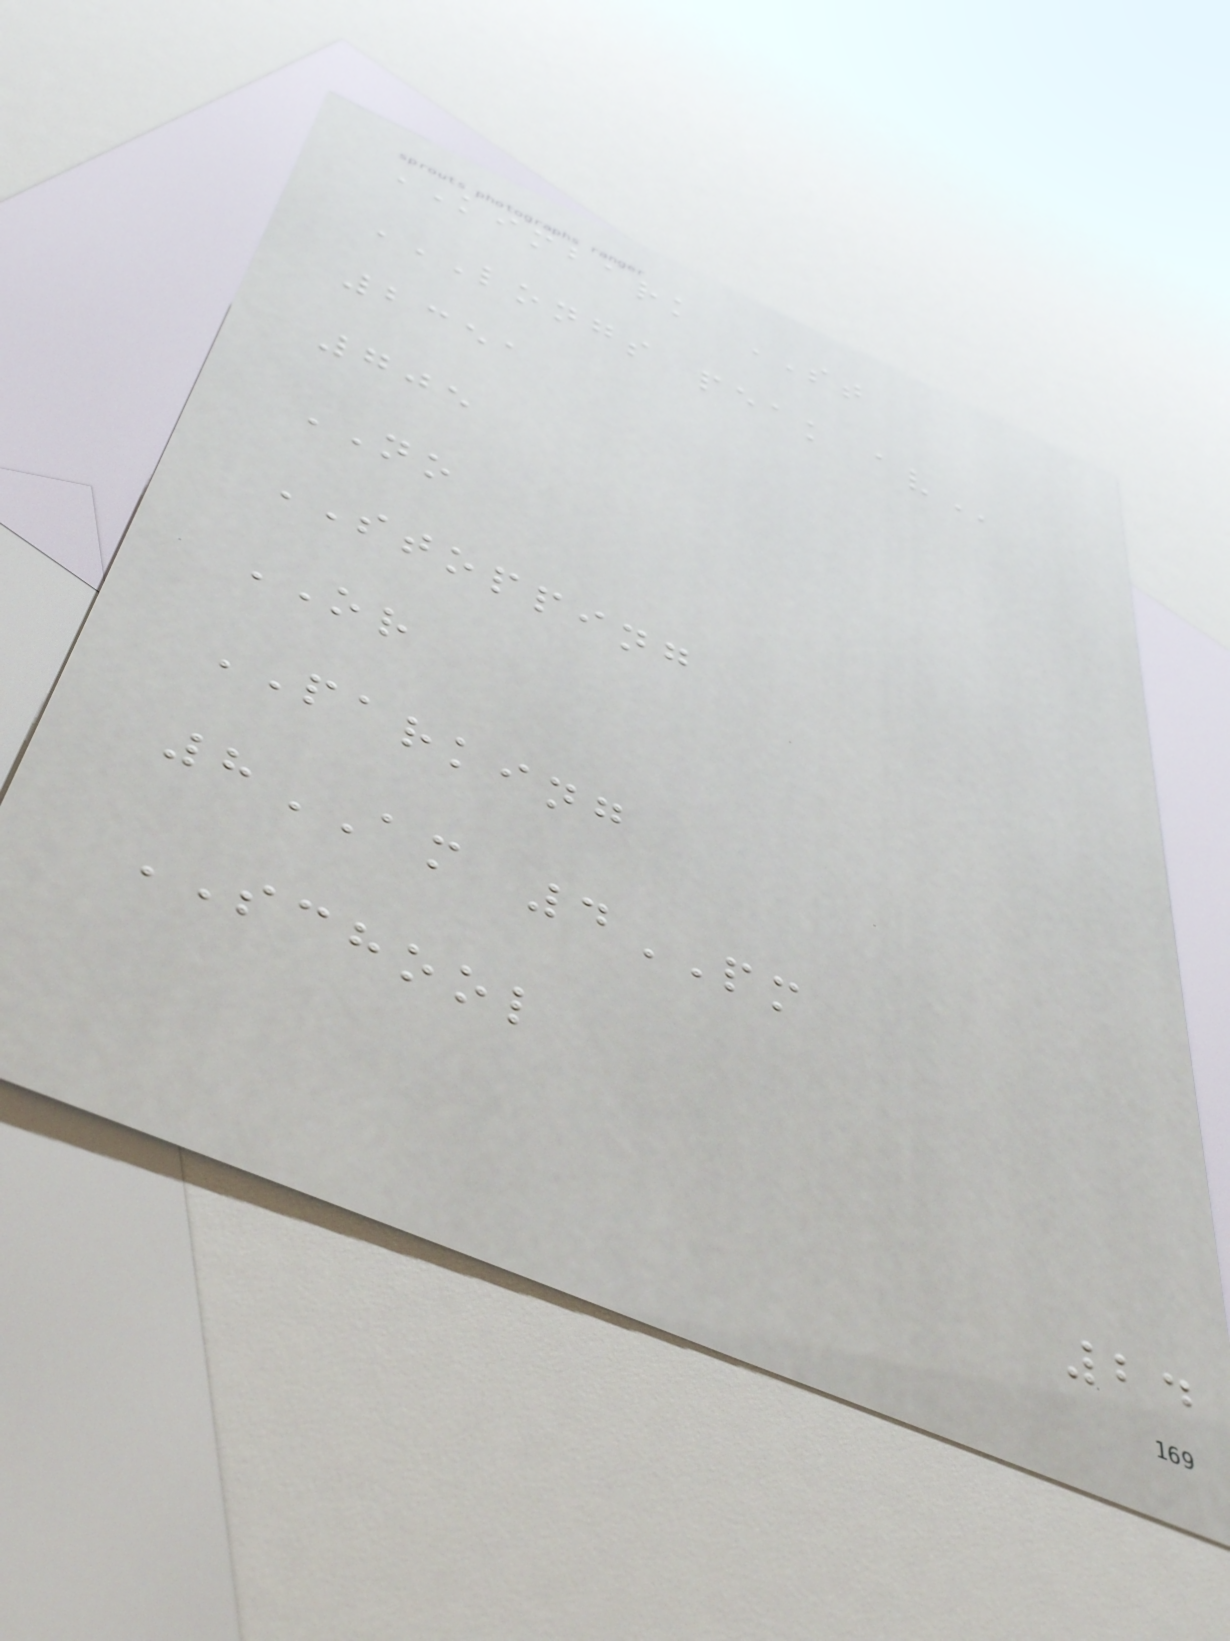KIMBARK ST
LONGS PEAK AV
2351
705
NO
STOPPING
OR
PARKING
8AM 4PM
SCHOOL
24
